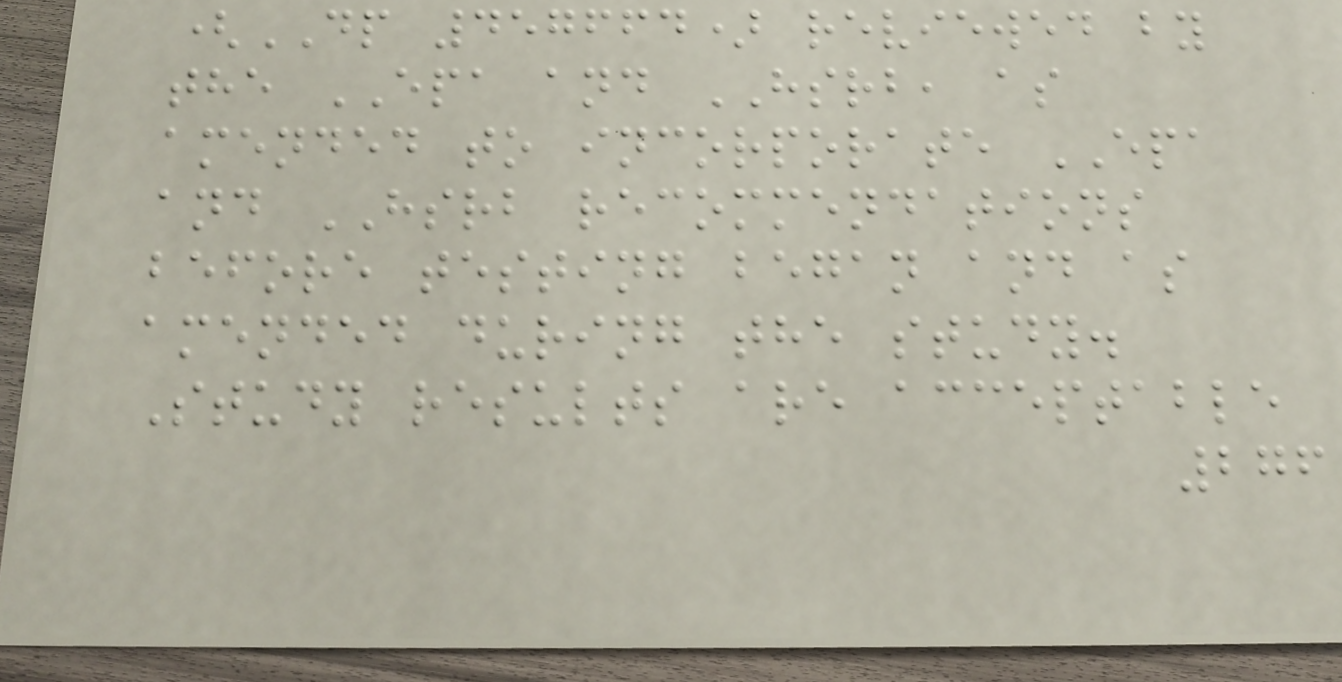(DP 457664) reviewed by
the EPA and HSRB, as
amended to incorporate EPA
and HSRB recommendations
before testing began and as
amended during the study.
Study results are acceptable
276
